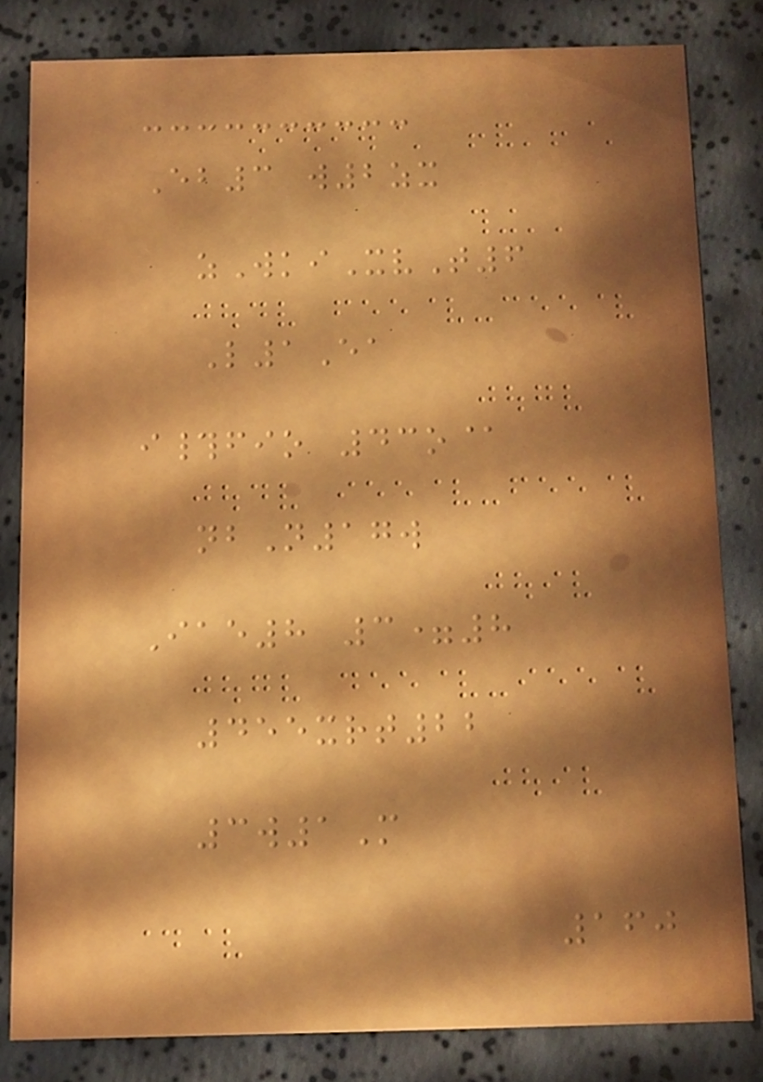Eb3 w2zx
zWkiXvT6
L1Ea
i#fio 43o@
nbN17w
Iae8 3=8
455xrt22
3w1M
160
